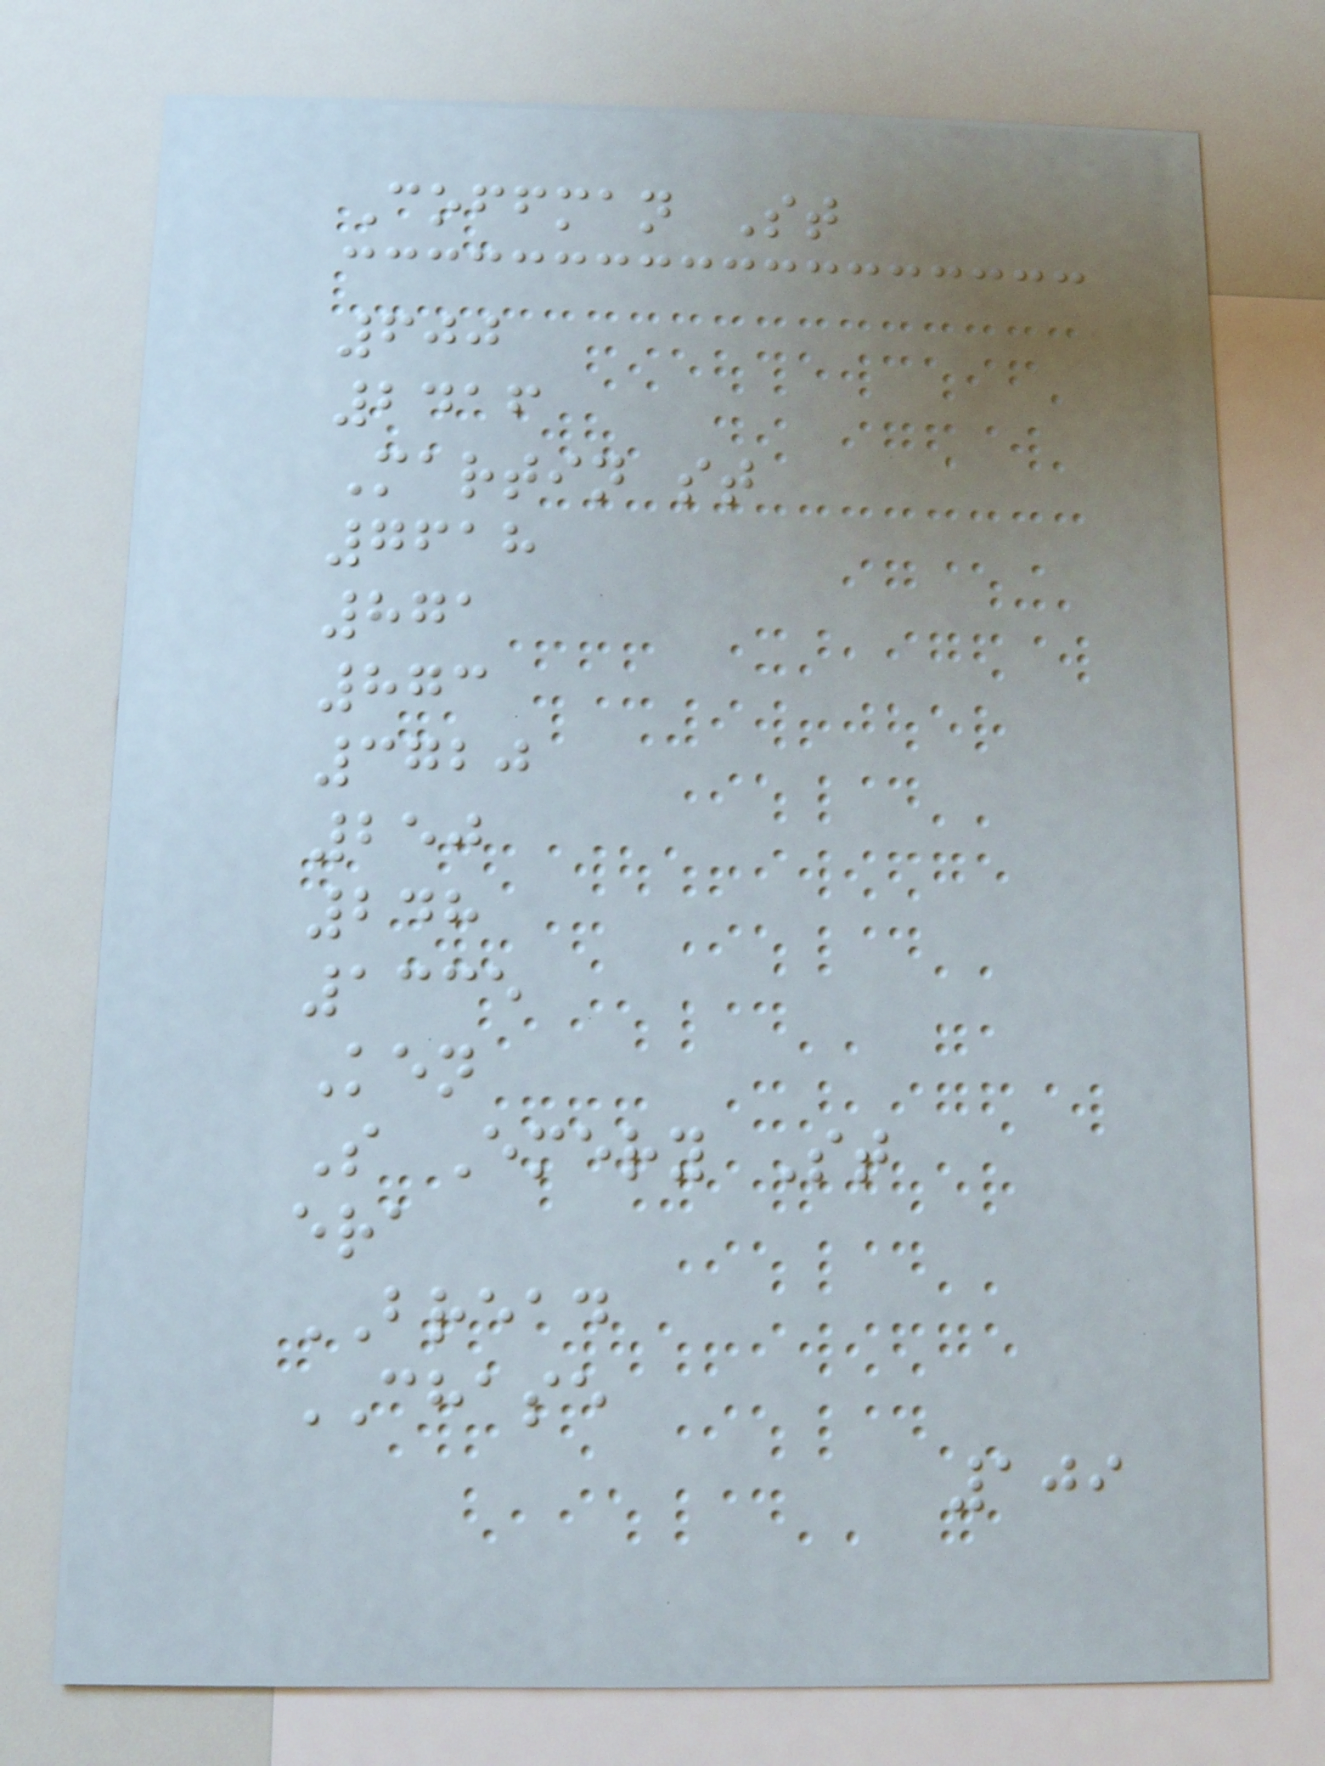Coffman St
600
2416
Martin st
7618
871
873
3720
250
248
1335
Ken
S Emery St
era
BREAD
CHASE
109
